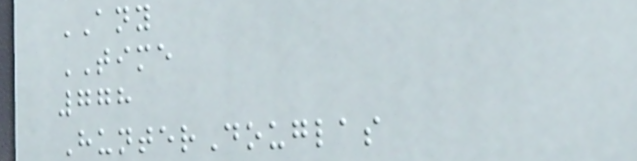ANY
TIME
778
HunterDouglas
